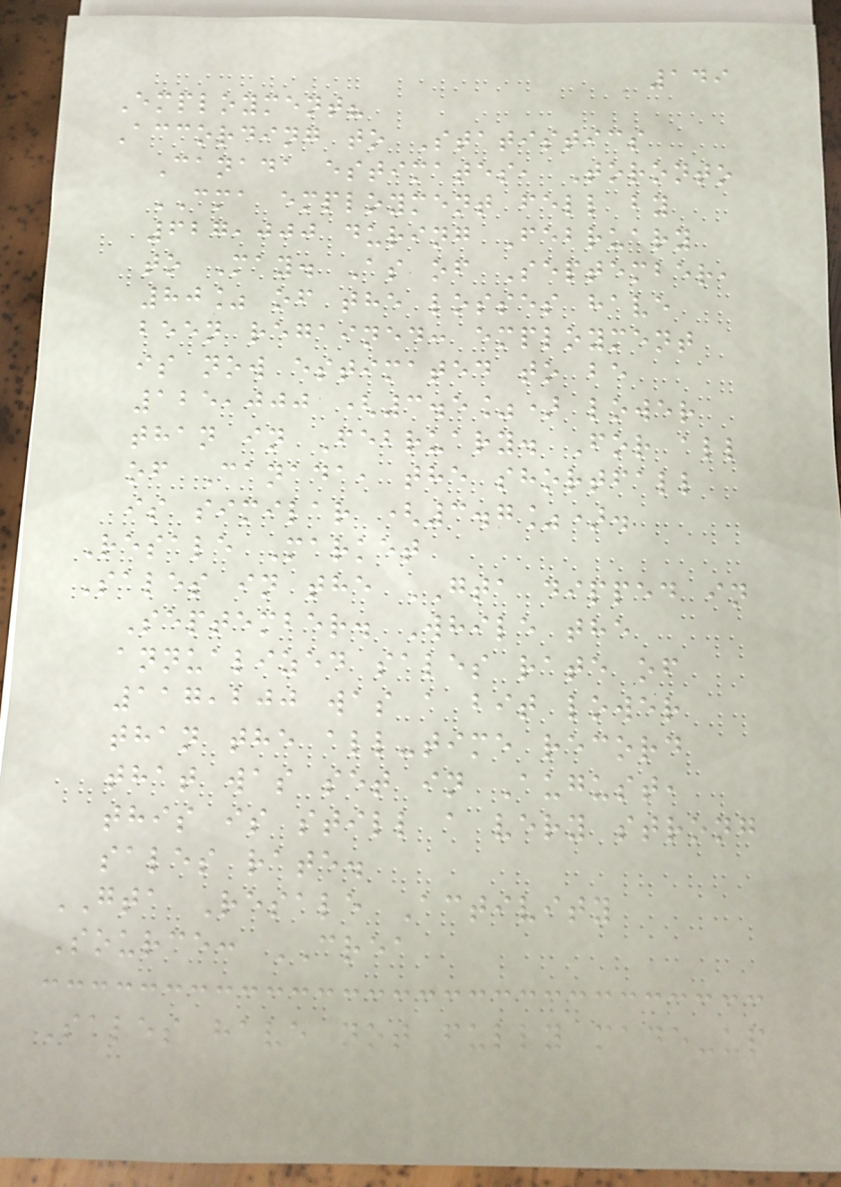149
Employment?
According to Statistics
Canada estimates, Toronto
CMA employment fell by
627,000 during February
to May. As of September,
80% of the losses have
been regained: employment
is now estimated to be
125,000 (3.5%) lower
than in February. For all
of Canada, the shortfall
is similar (3.7%).
Resale Market
Sales in the GTA dipped in
September. While the
annualized sales rate of
117,200 was a bit lower
than the all-time record
that was set in August,
this is still a very strong
sales rate.
GTA Resale Activity
Source: CREA
Sales have not fully made-up
